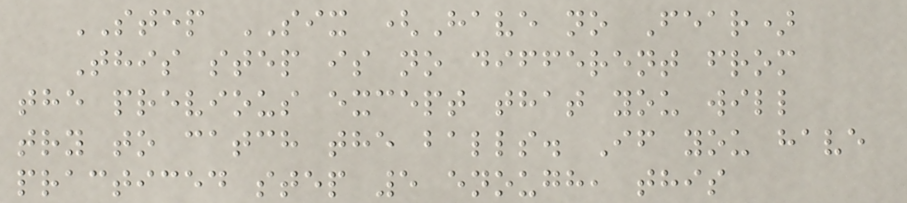STEP SIX (Have no Fear)
This step is no different from
the previous except that you will
try to catch the balls. If you have
practiced step 5 enough, this
